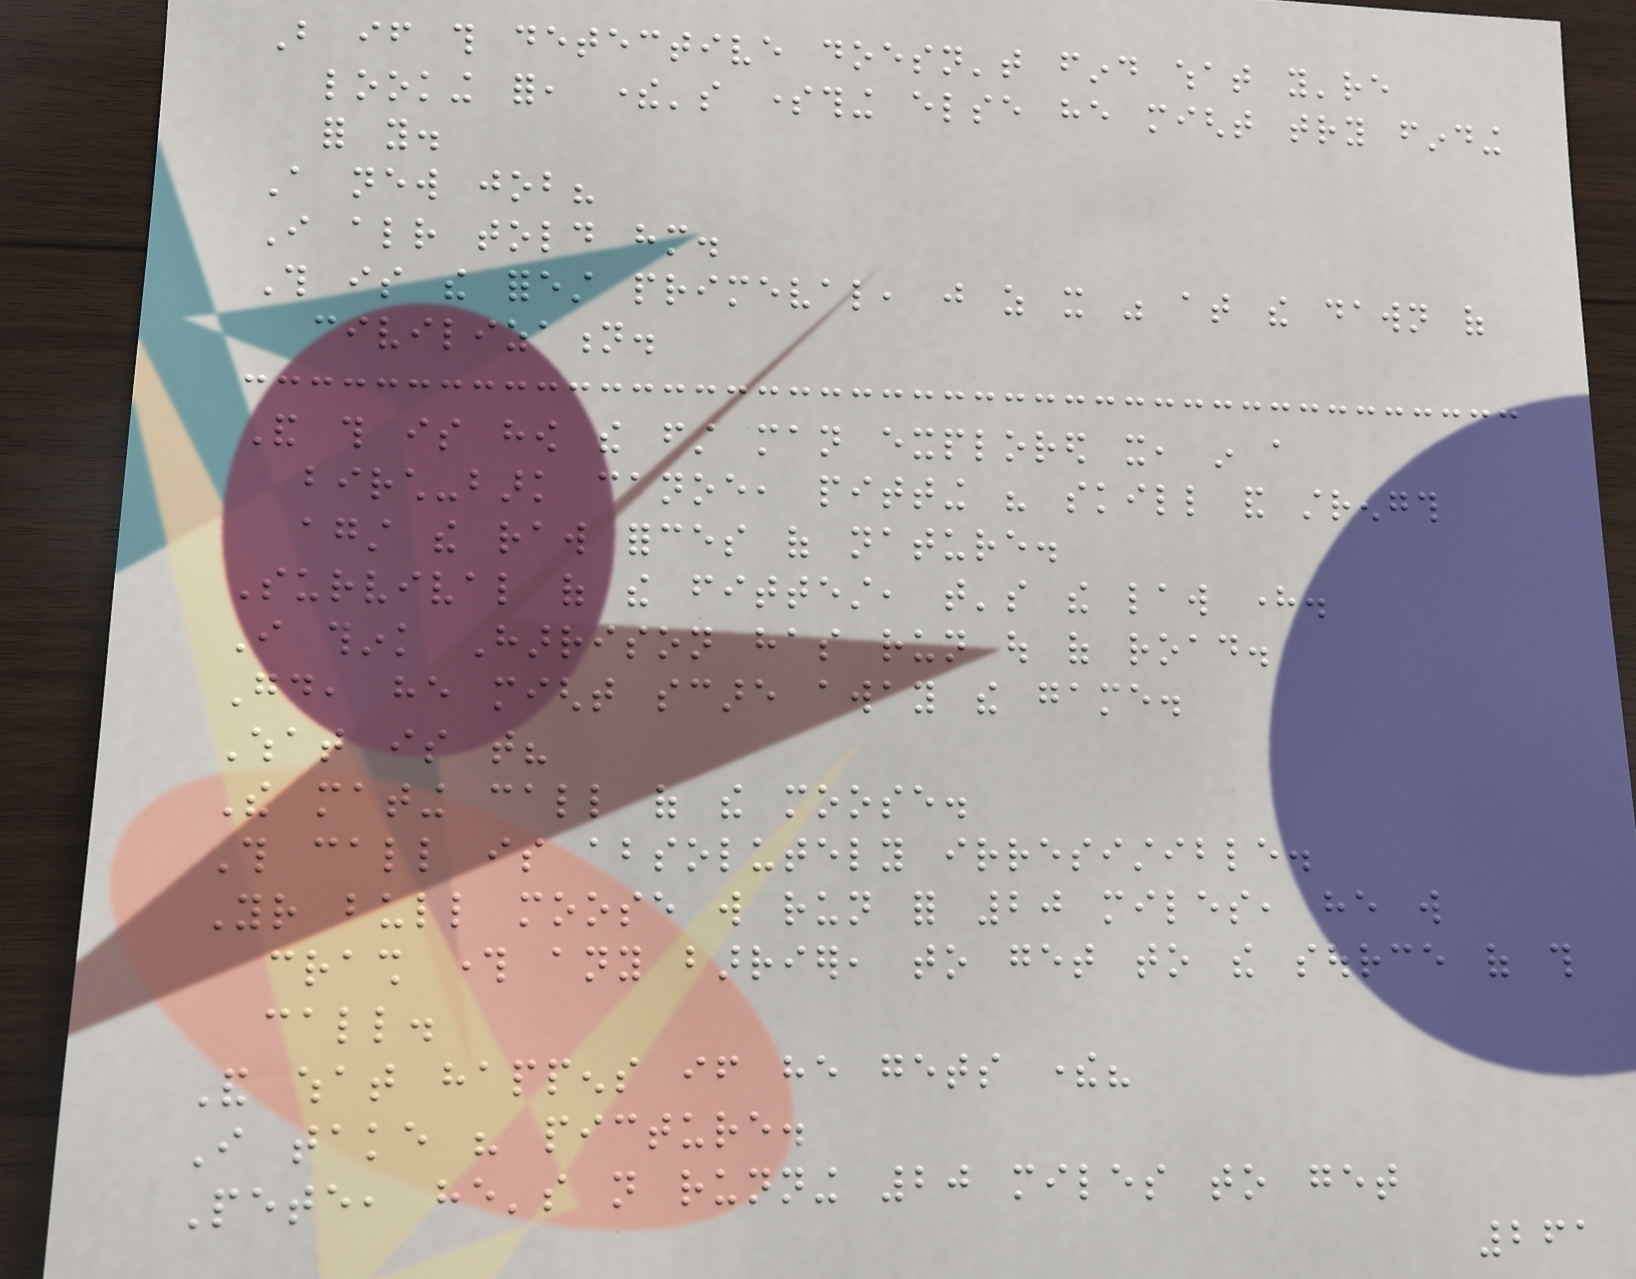But if this detective doesn't find what you're
looking for, there's something else he might try finding
for you.
A new job?
I already told him.
This is the forest primeval, just as it was at the dawn of
civilization.
And this is how the first man explored it, in a
birch-bark canoe, pitting his skill and strength
against the raw forces of nature.
Survival of the fittest, that's the law here.
I think Harrison has run out of road.
Good, he might scare away the game.
What is that?
The mating call of the moose.
This call is absolutely irresistible.
Your bull moose will run for 20 miles, he will
crash through any barrier, to get to the source of this
call.
And what happens if he gets there?
I take his picture.
Pete, he's not running 20 miles to get
261
